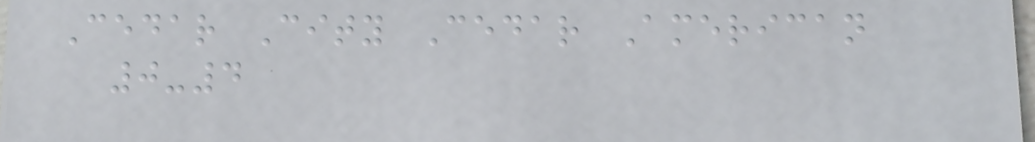Cedar City Cedar American
0-4
